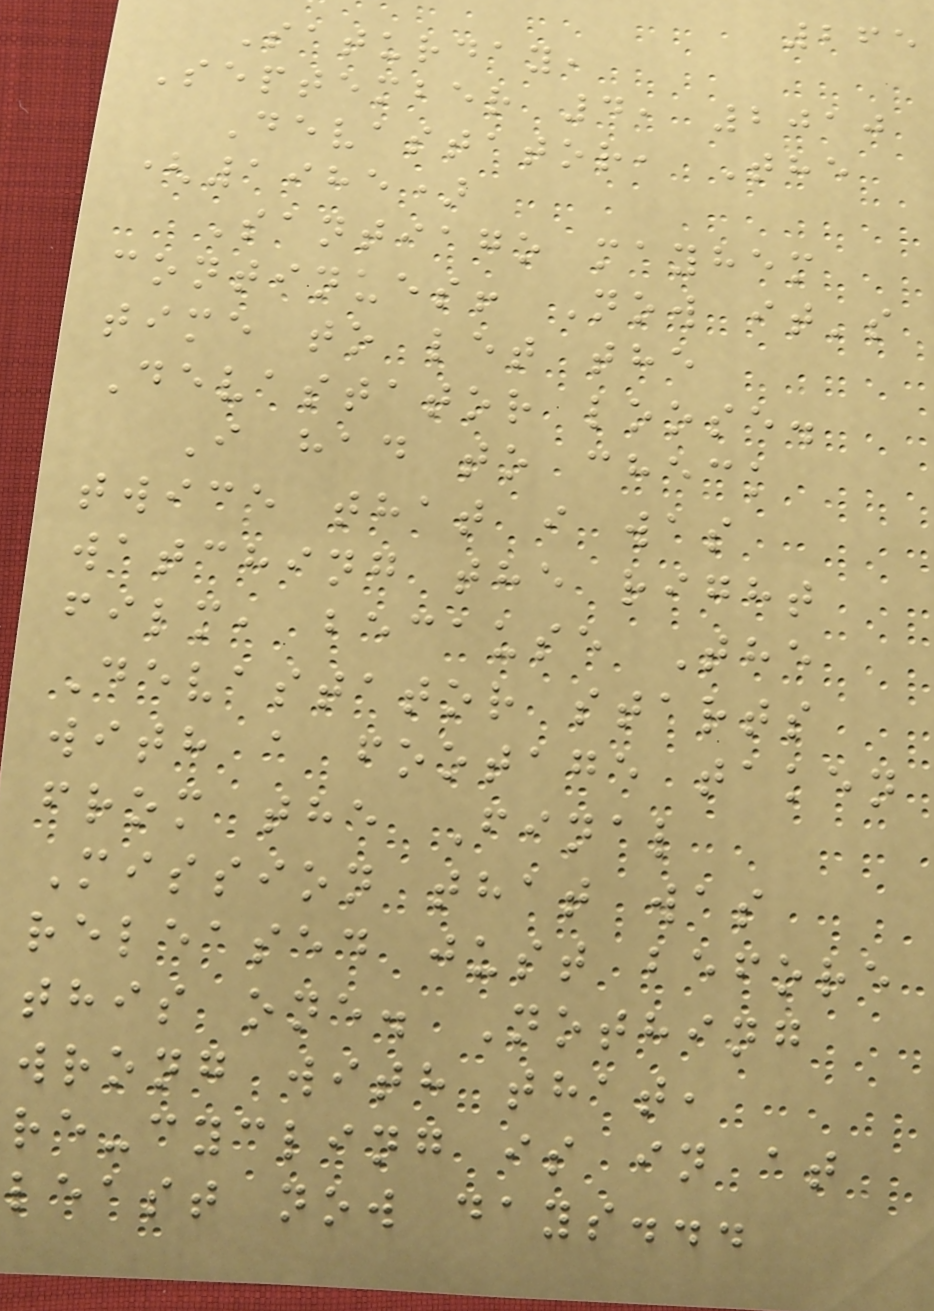265
Saturday,
September 4, 2010
Devastator, The
(1985)
Santiago mayhem
continues! Now it's
time to let the
Devastator loose.
I had to check
twice that i was
watching the right
film, because The
Devastator starts
with a footage taken
from the Final
Mission that was
released just before
this one. Nothing
wrong with that,
re-cycling is in at
least now days...
